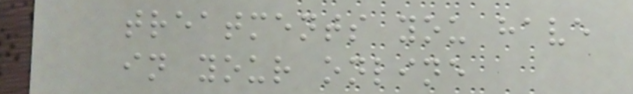treatments you have
in your online
